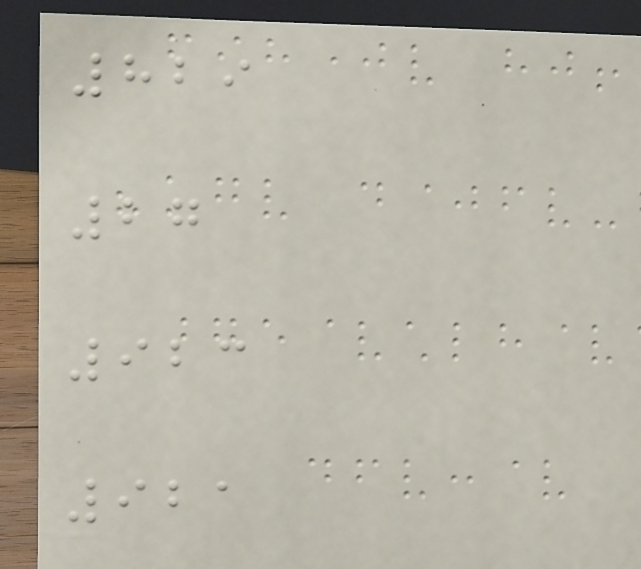829
27
923
921
